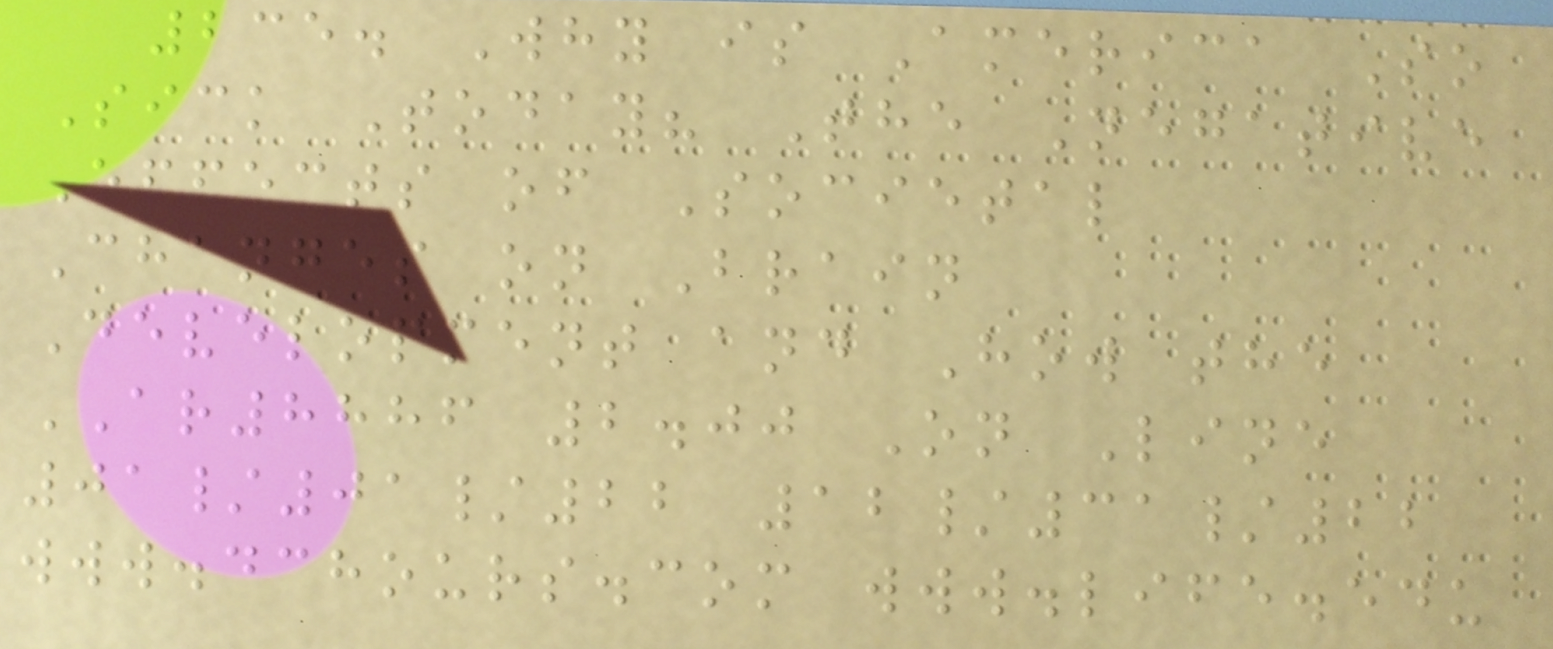235. Why is America So
Sick Today? The Negative
Effects of Societal
Changes on Brain
Development and How the
AR8886 2.00 On Line
01/01/22 12/31/22
www.dchours.com www.life.edu
